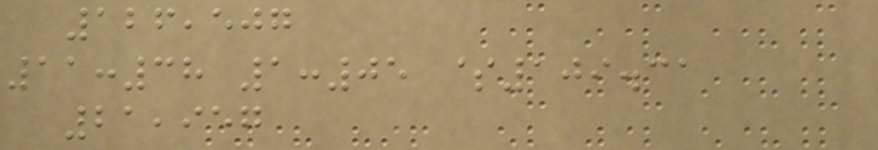126,507
11:38 1:05 $109.31
21,957
